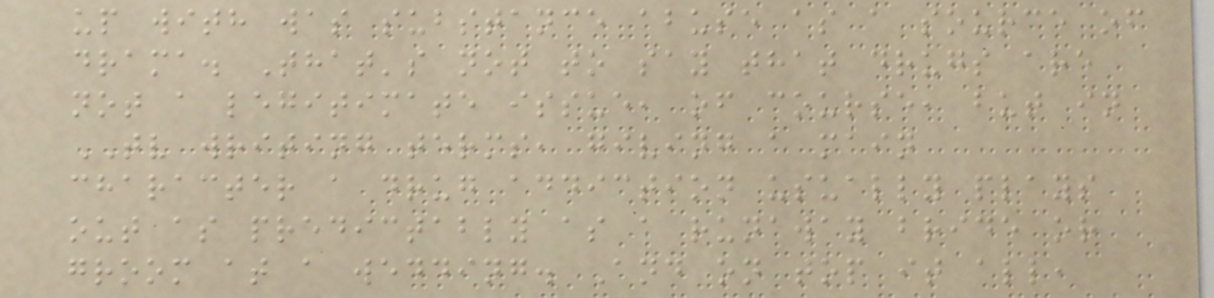up with was substance abuse as a source of
drama. That's not to say that drugs are
not a legitimate issue, of course, but in
TV writing terms, giving a main
character a drug addiction usually plays
out as predictably as a runaway bride or
groom at a wedding. And on top it all,
